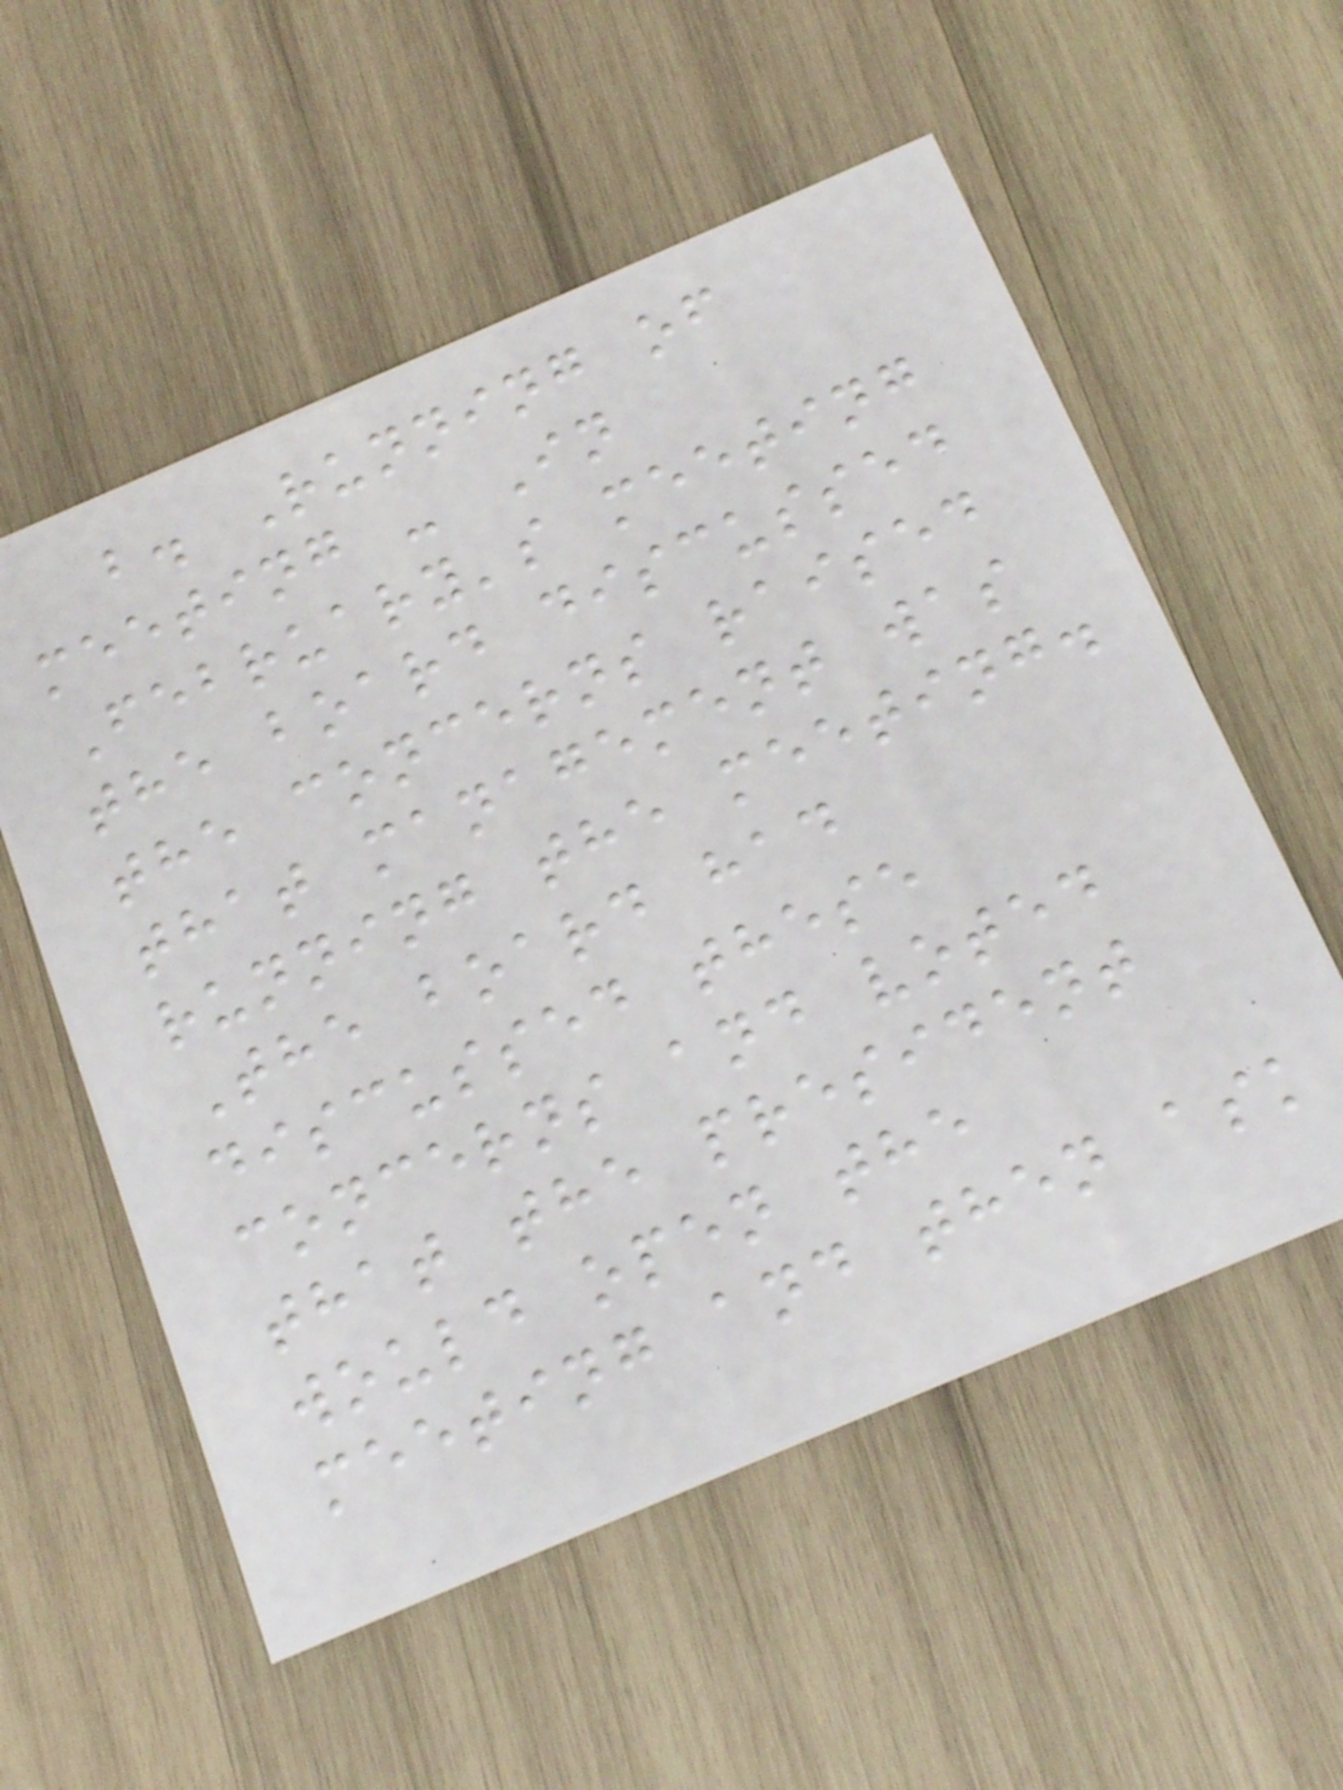b. Running of
meeting - In
February's meeting
the board discussed
the concerns raised
that management was
running the meeting.
The board had
discussed these
concerns and voted
that the president
would open the
meeting and then ask
